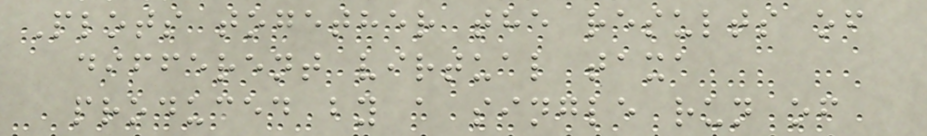Plots together the results of
different virtual taxa
produced by a single run of
